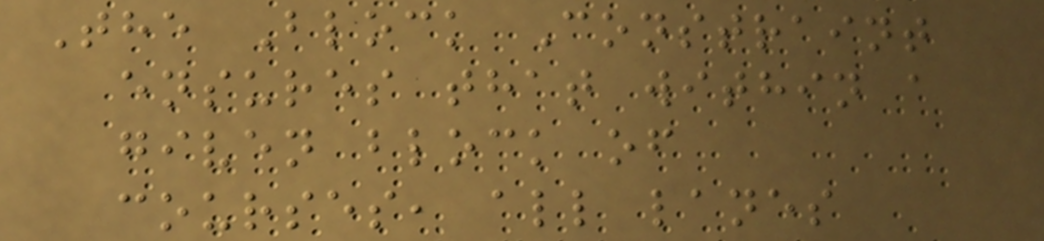The Block Constraint
ensures that within a
given block of
courses, all lanes
